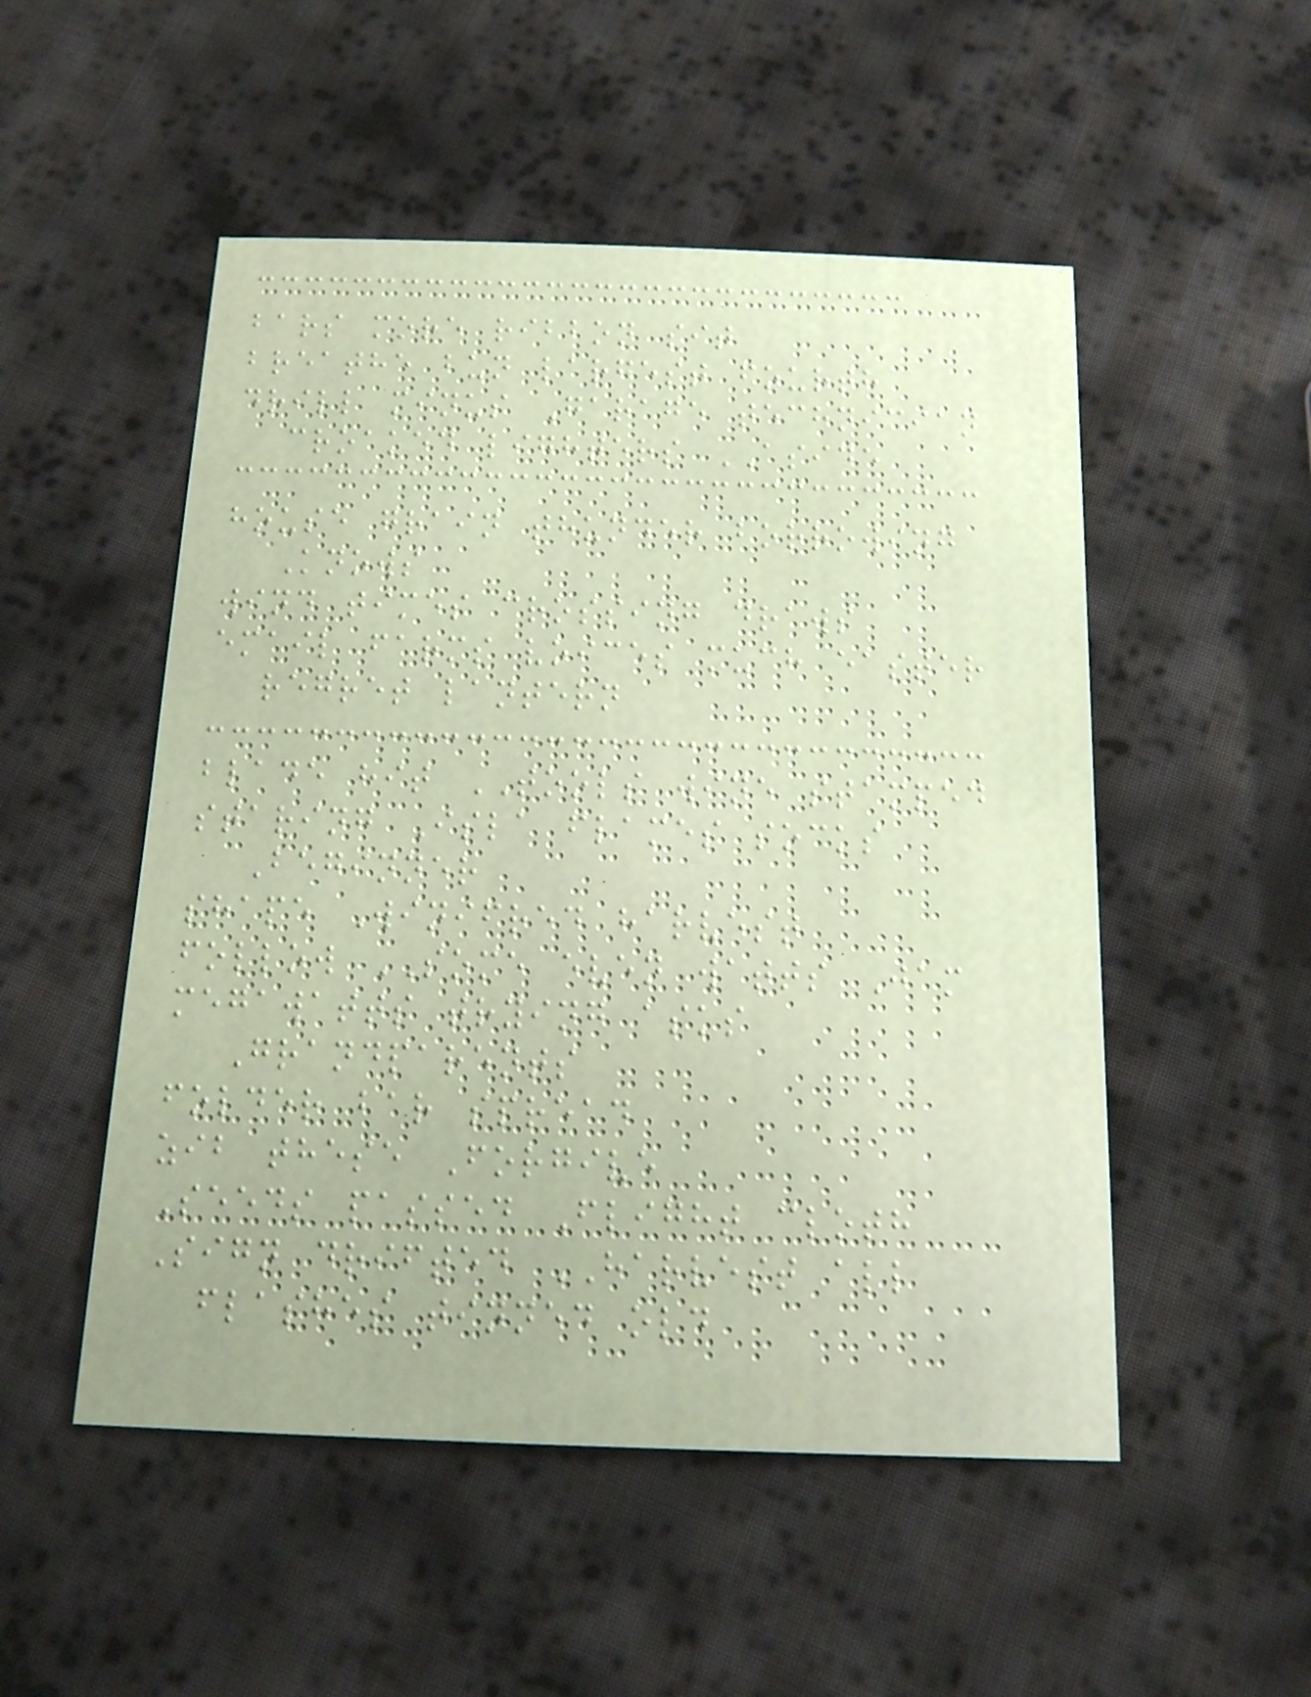bars more ribbon sit
breathe bun largest fourth
drill minus Garage technician
croaked lighters ASIDE
house grain thunder borrowing
Knows
wind times crossing draws
email farms voices much easter
regret lantern
blade hit TOOLS wine stamped
staring Isla flames socks
Beginner
shape Winifred harvest
follow SOME even watts Jam
megawatts trying asks
Grandparents
folder bar spread
zib these Forgive
Seeds passed Flight cloth
Sign drifted HARVEST all
flashes tinned old
